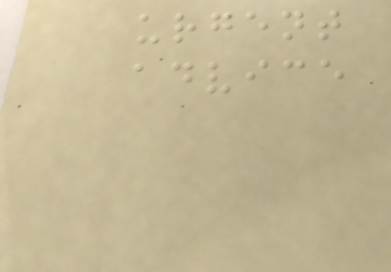urgent
advice
